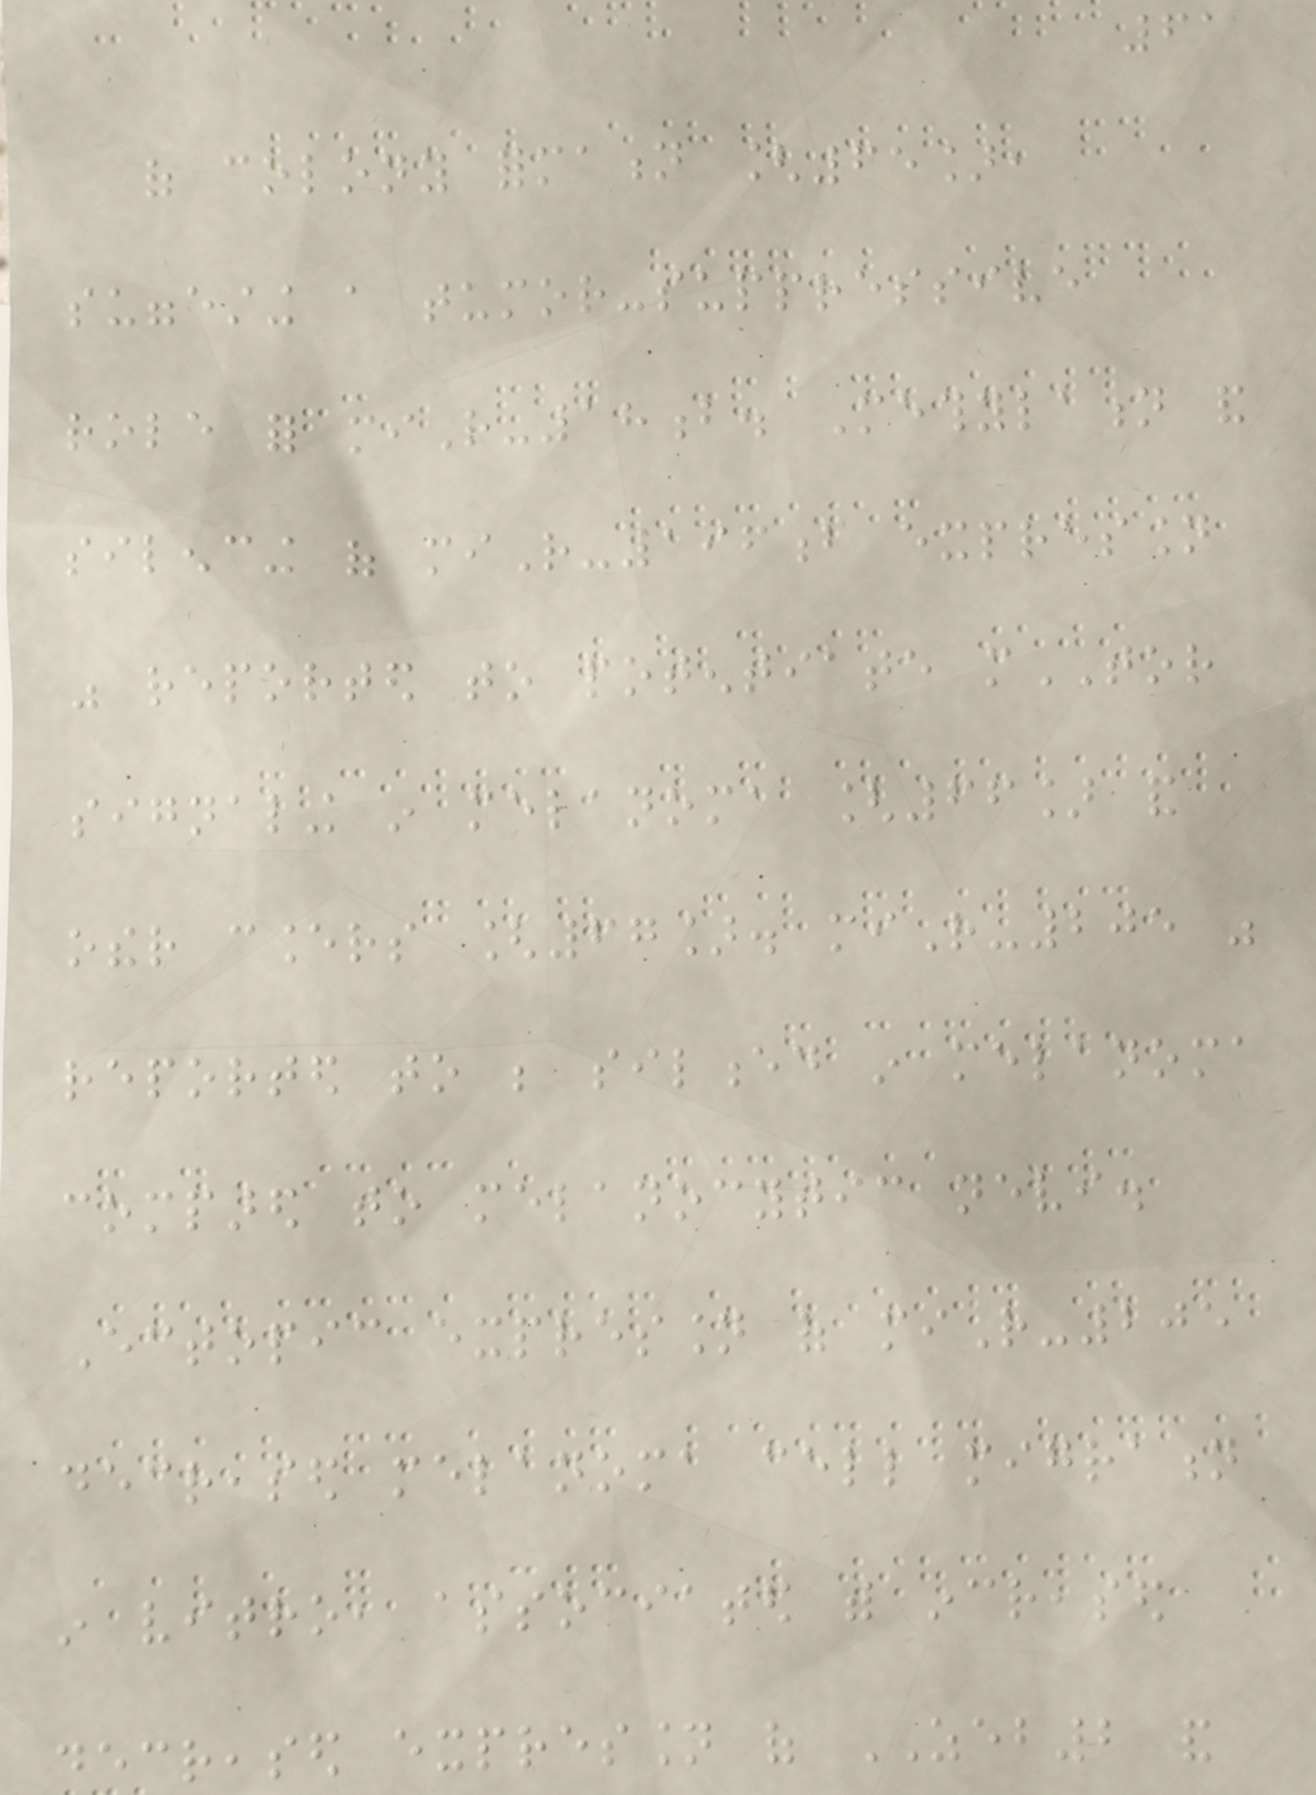61
of colony formation [65],
suggesting a tumor-suppressive
role for miR-18b. Methylation and
silencing of miR-196b expression
was reported to potentiate mTOR
signaling in melanoma [66] and
other cancers [67]. miR-205 was
reported to be silenced in melanoma
compared to melanocytic nevi.
Ectopic expression of miR-205
decreased melanoma cell migration
in vitro, associated with increased
decreased expression of ZEB2 and
